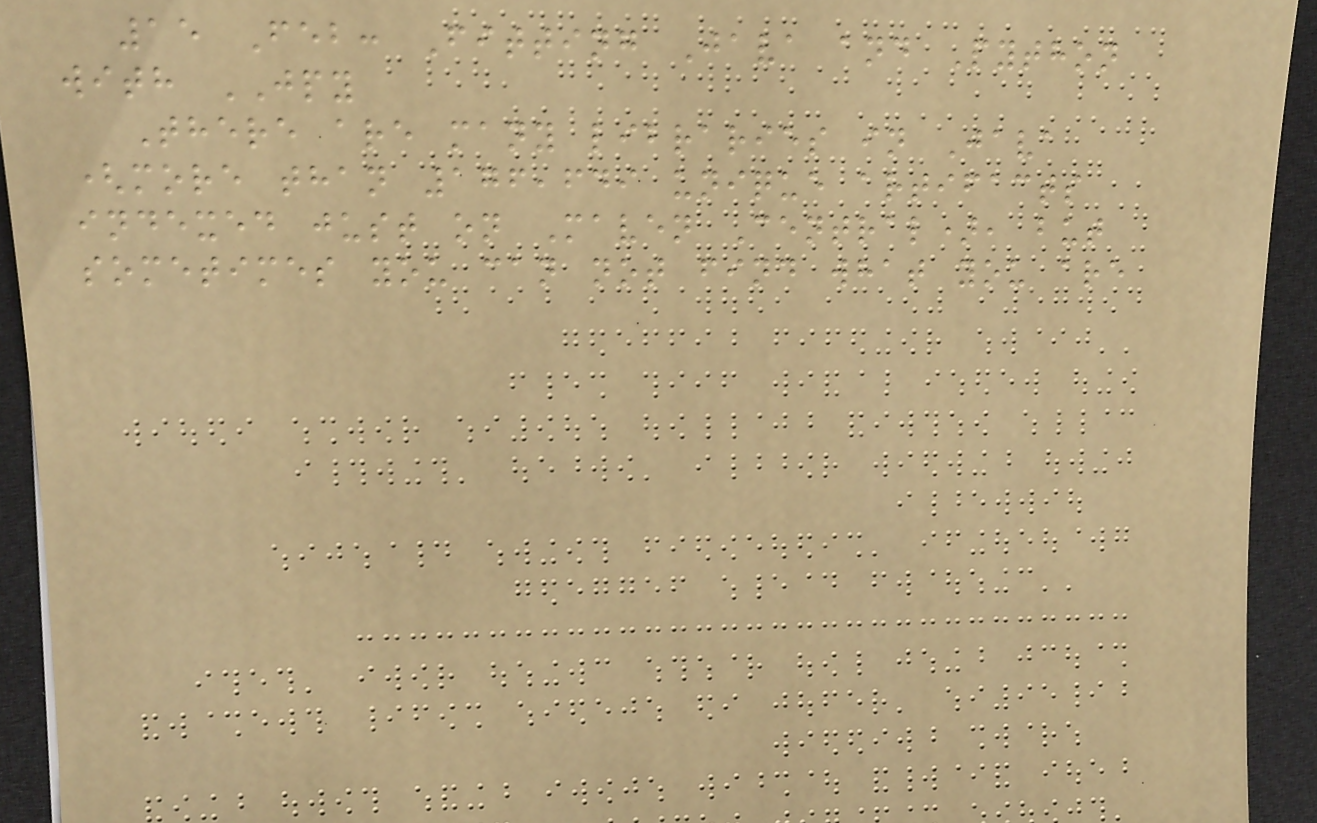15 Feb: Fitting Java and Python
with JPY
There are many libraries in Java
(more than 176,649 unique artifacts
indexed just on Maven Central), but
sometimes you can not find what you are
